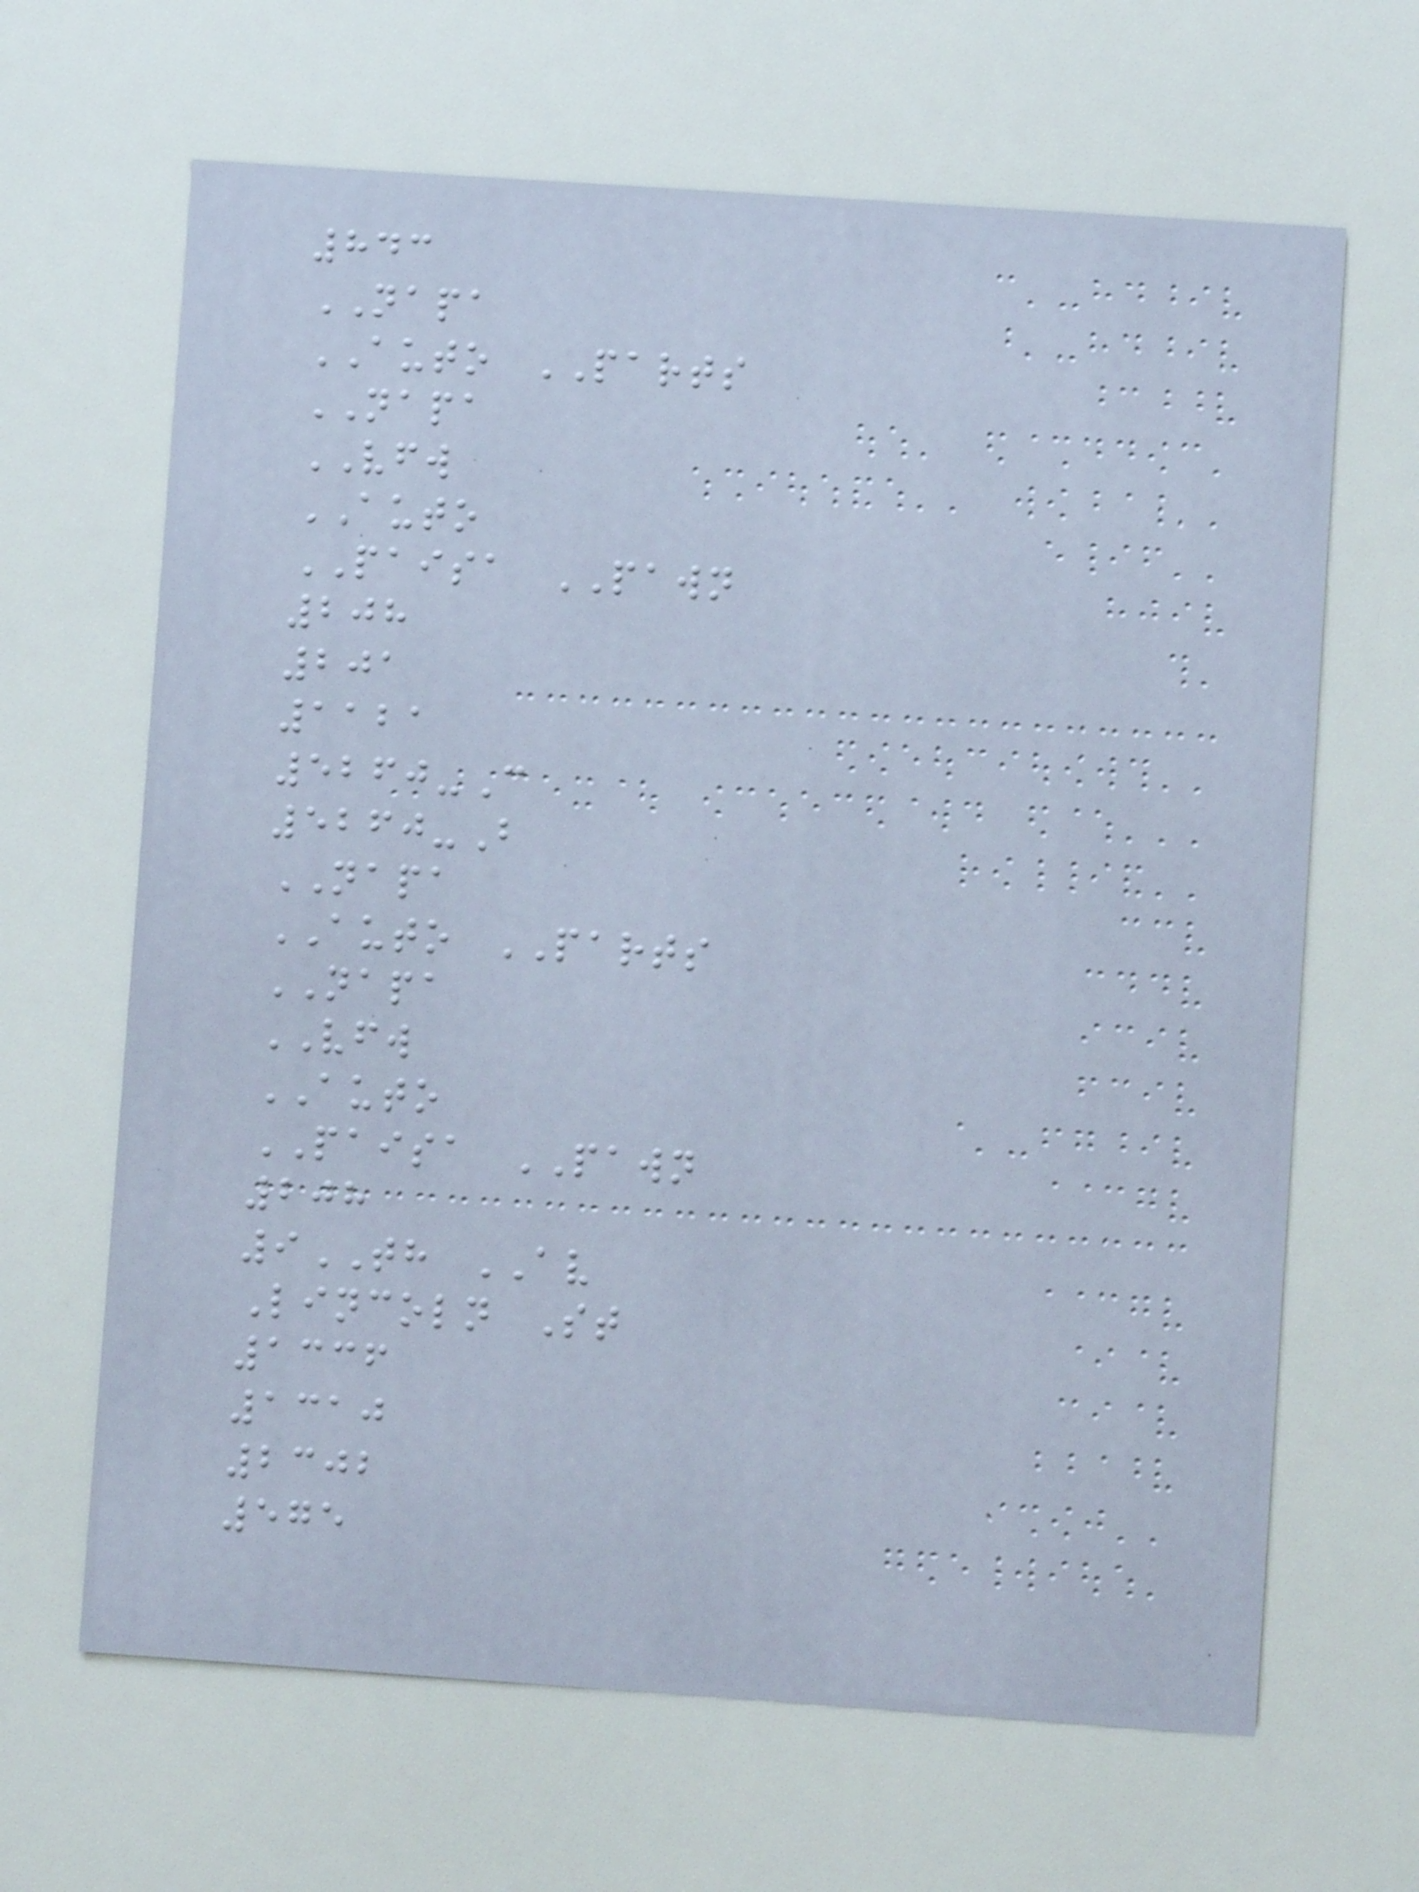843
NAPA
AUTO PARTS
NAPA
VFW
AUTO
PAISA PAWN
208
201
1121
5260-C
5260-B
NAPA
AUTO PARTS
NAPA
VFW
AUTO
PAISA PAWN
208
9TH AV
Lincoln St
1336
1310
2302
575
